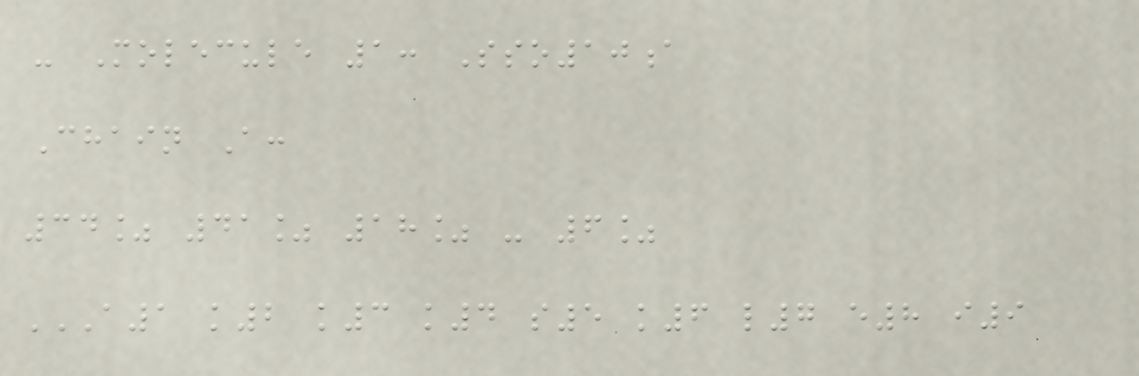- Molecule 1: Sso10a
Chain A:
34% 41% 18% - 6%
A1 K2 K3 K4 S5 K6 L7 E8 I9
